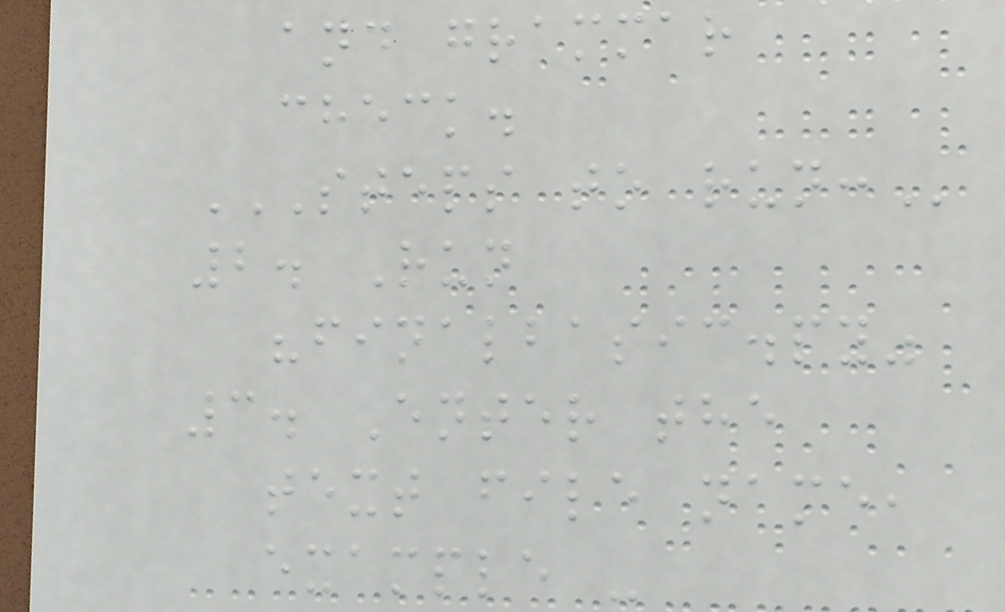and grammar
check.
STEPS TO RUN:
2. Run
"finalbasic.py"
3. Enter the
text file name,
example -
